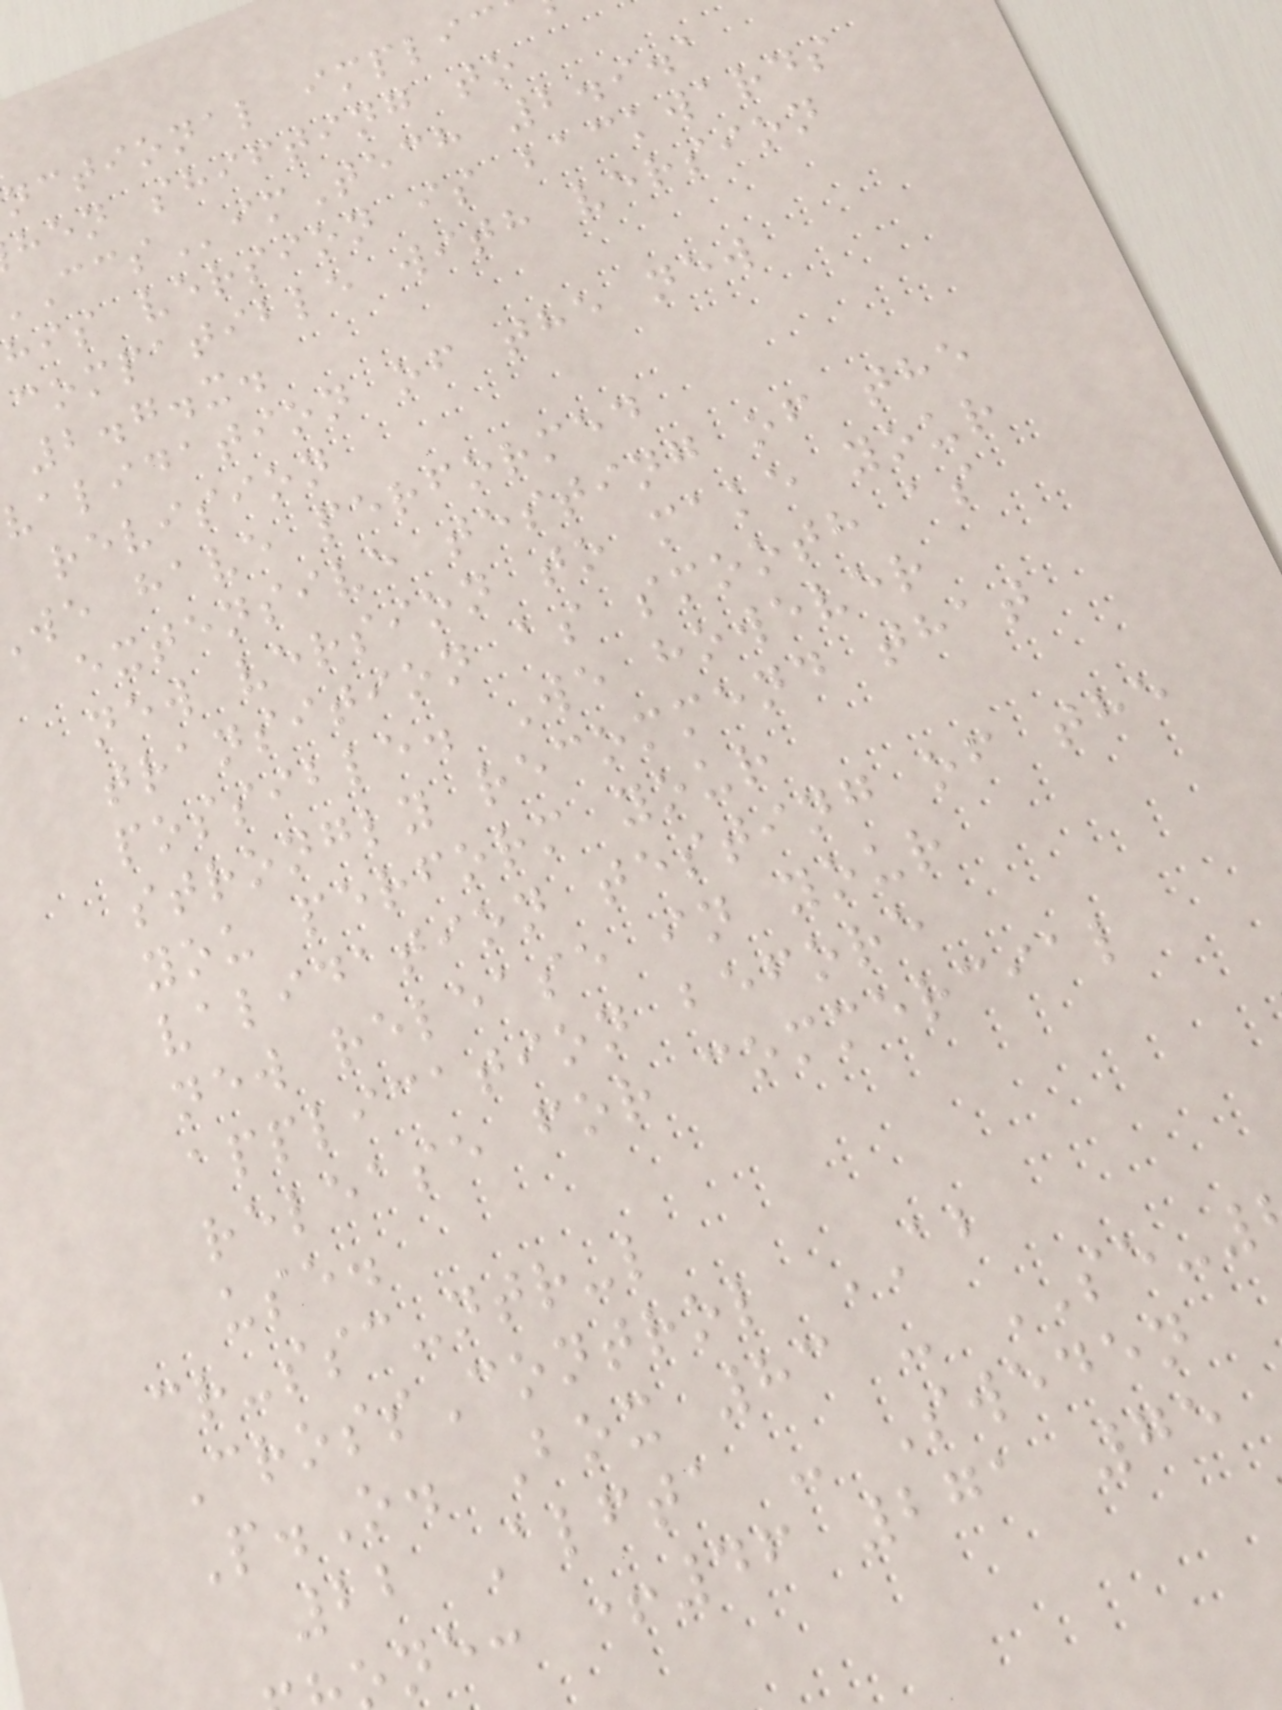nctional implic
hen shifting to
imTech 2.9.1
his version is backwards
compatible with version
2.7.x.
validation of the new
revision
we have performed
extensive testing of the
new version to make your
transition as smooth as
possible. We however
strongly recommend that
you perform your
validation testing of the
new release in your
application before
release for commercial
use.
cr-ssc-ntr-l
CrossControl AB
P.O. Box 83 - SE-
22 Alfta - Sweden
ne: +46 271 75
